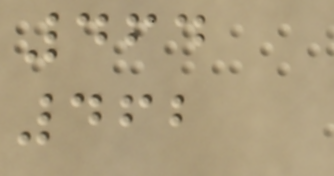464
462
